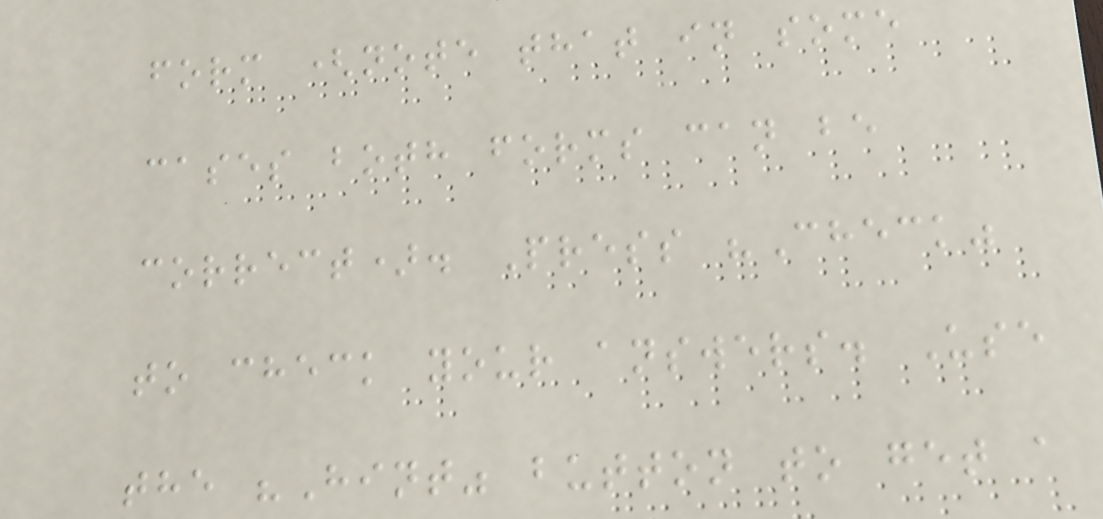form (note that in some
cases both forms can be
correct). Press "Check"
to check your answers. Use
the "Hint" button to get a
